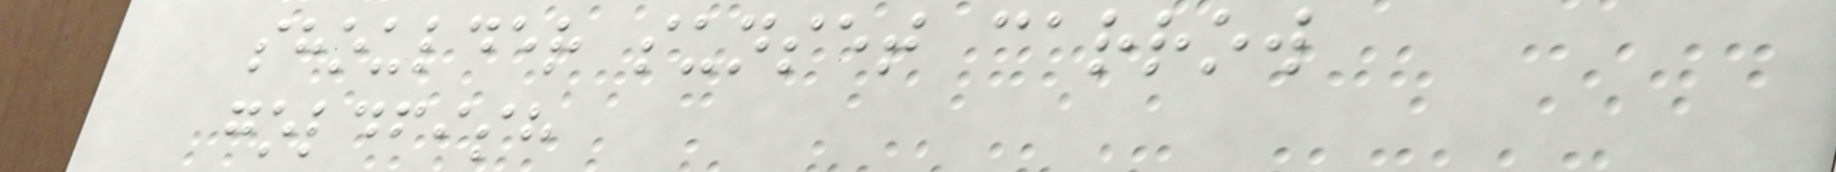shoulder sunset carrow
goldfish
